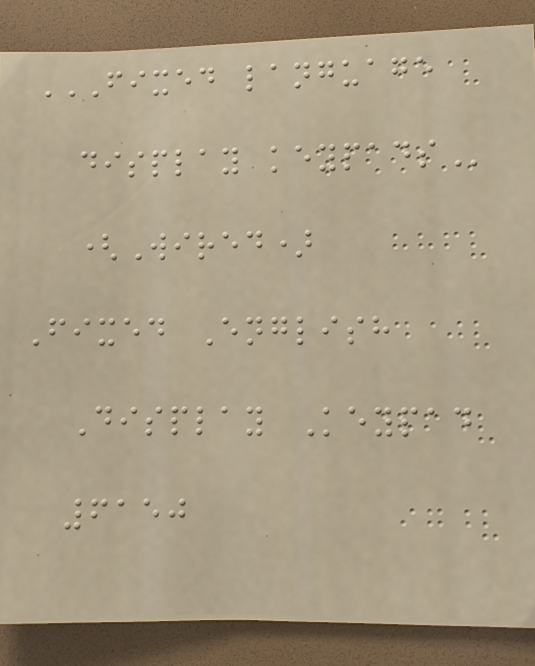FIXED LANGUAGE
DISPLAY KEYPADS
(Wired)
Fixed English
Display Keypad
6150
